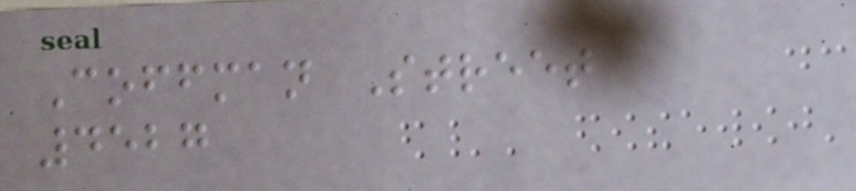Coffman Street
4527
